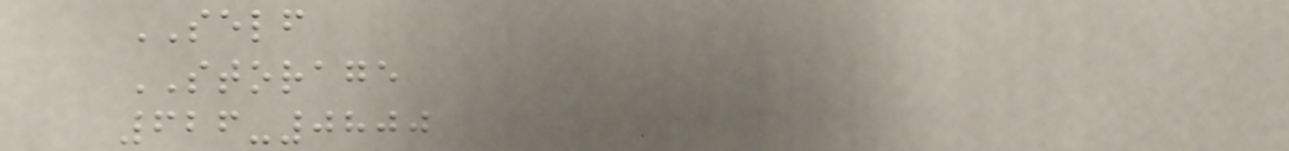SELF
STORAGE
626-0800
